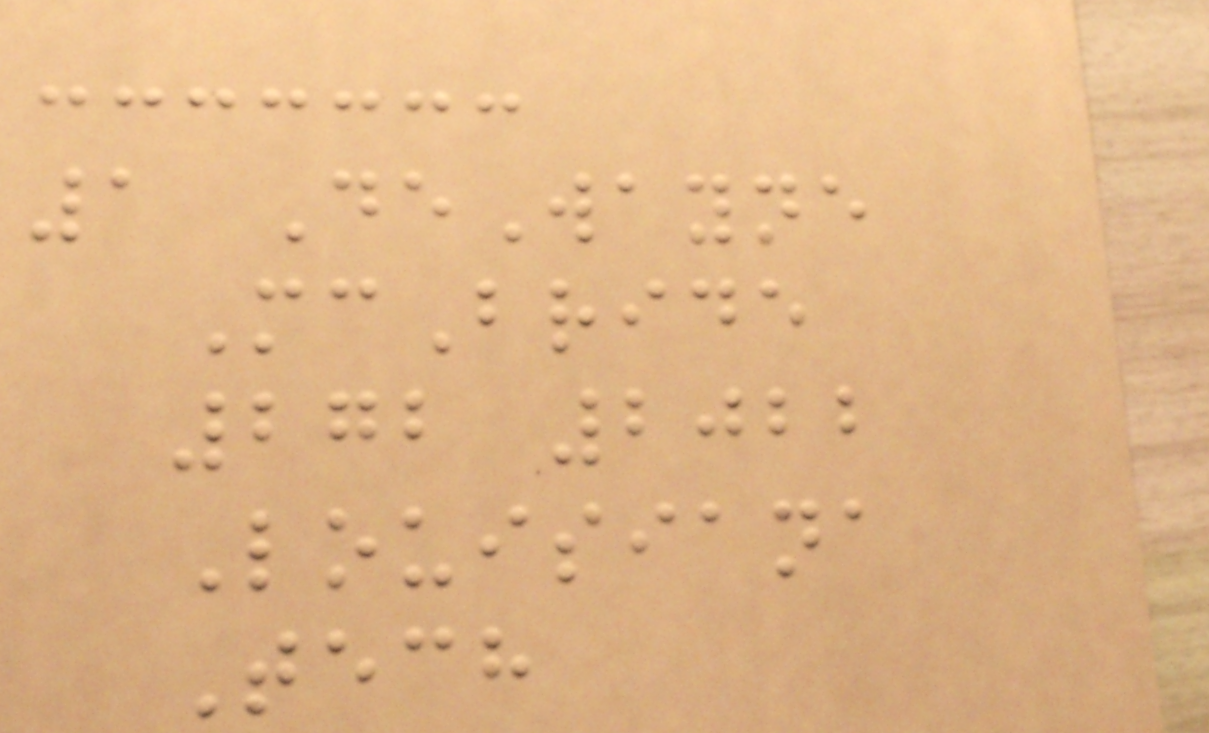1 DeWayne
McBride
272 2022
Louisiana
Tech
